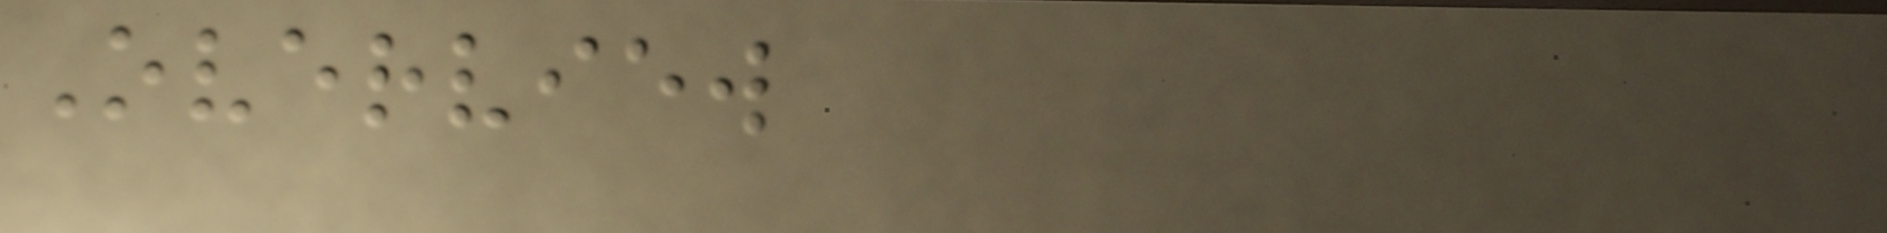Overview
